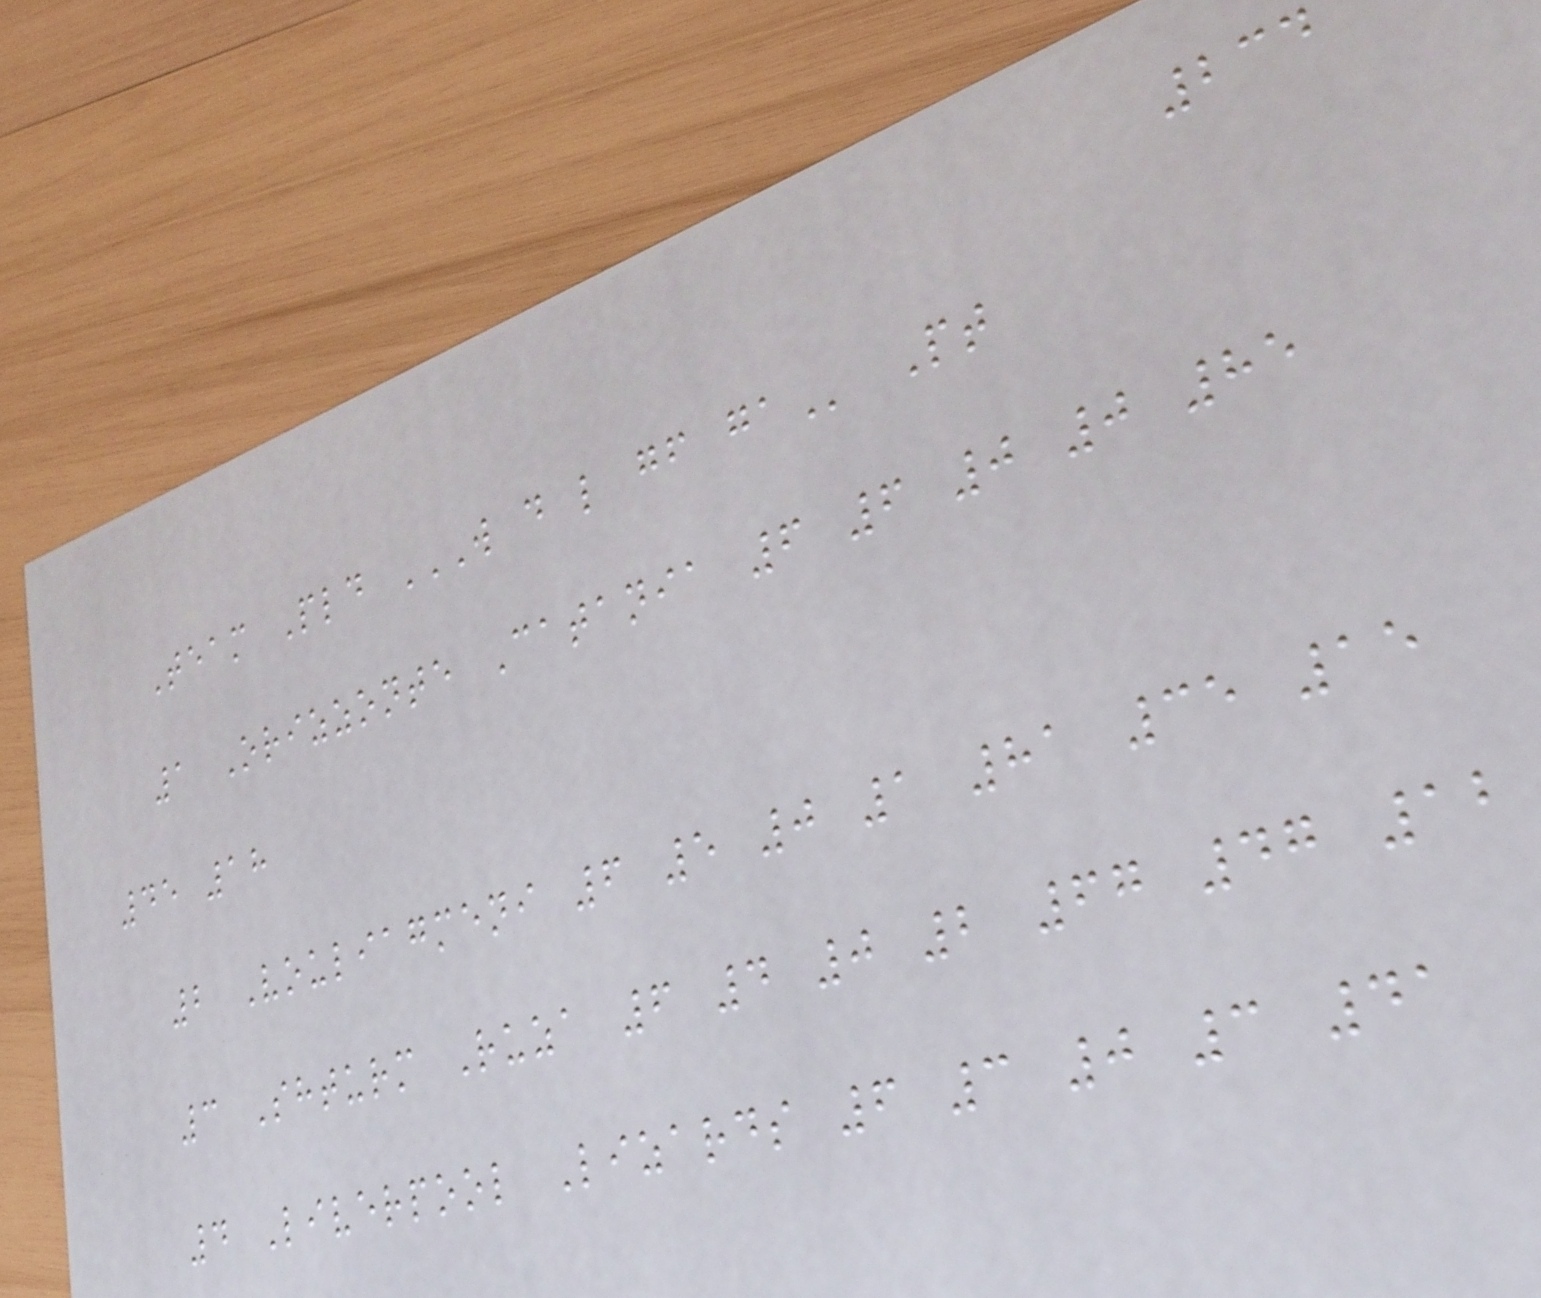234
Team Pld W D L GF GA Pt
1 Orizzonte Catania 6 6 0 0 85
45 18
2 Vouliagmeni 6 5 0 1 81 35 15
3 Shturm Ruza 6 4 0 2 67 47 12
4 Liverpool Lizards 6 3 0 3 41
